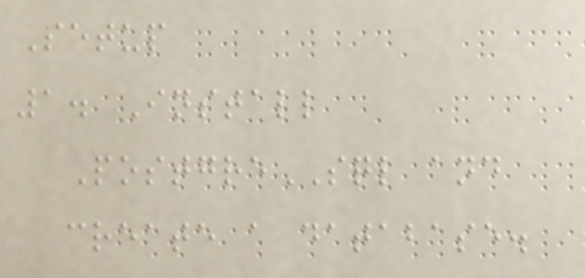Setup
1. Install
PostgreSQL and
create a database.
